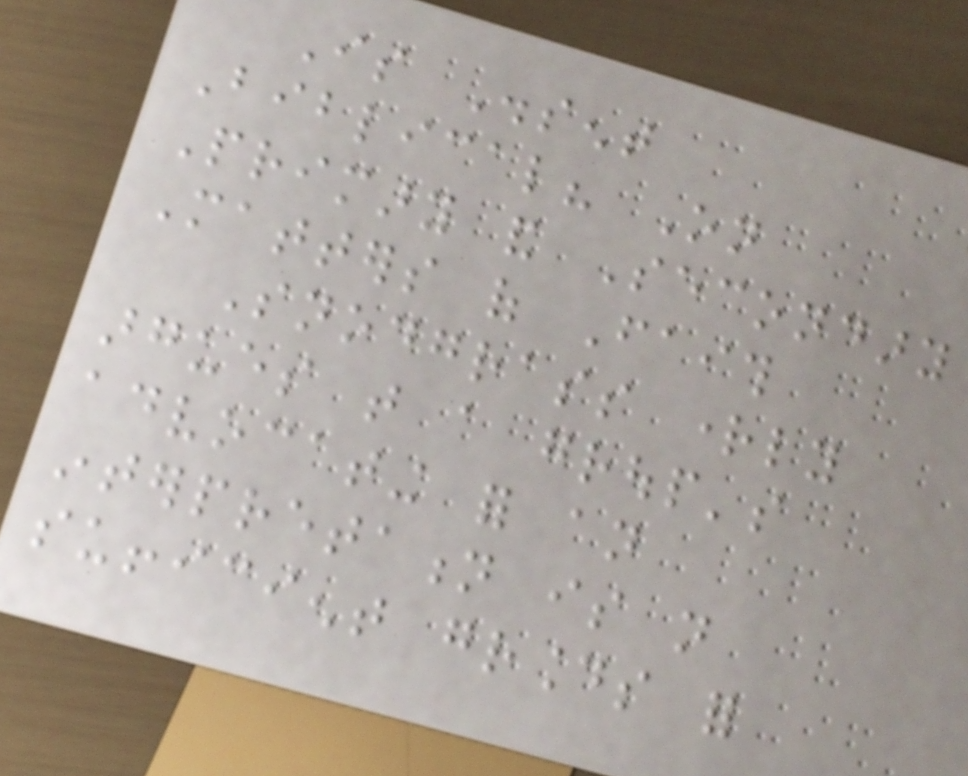Is Dissent
Biblical? On
Primary and Secondary
Matters of Faith
Snodgrass rightly
argues that a group's
advocating for an
interpretation is not
sufficient grounds for
